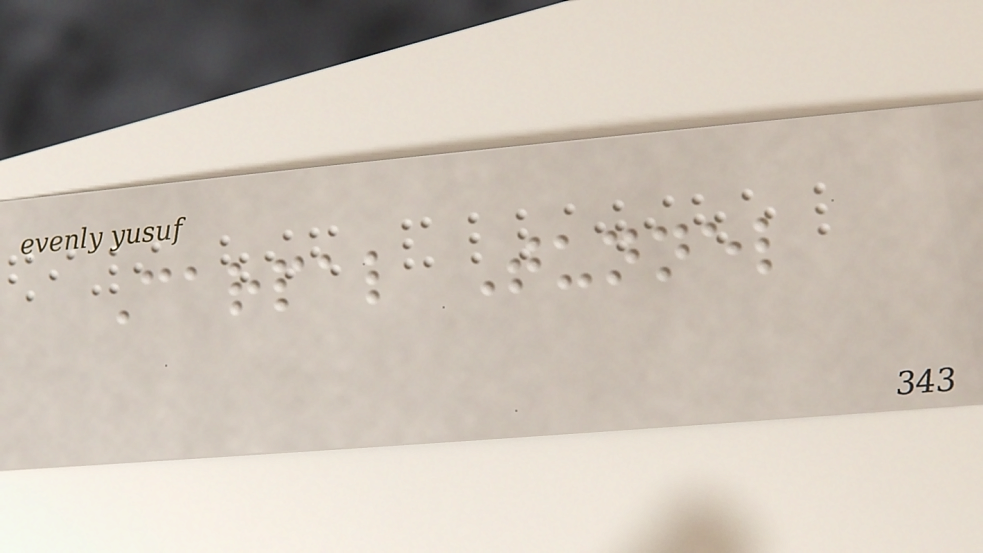Carpal Tunnel
